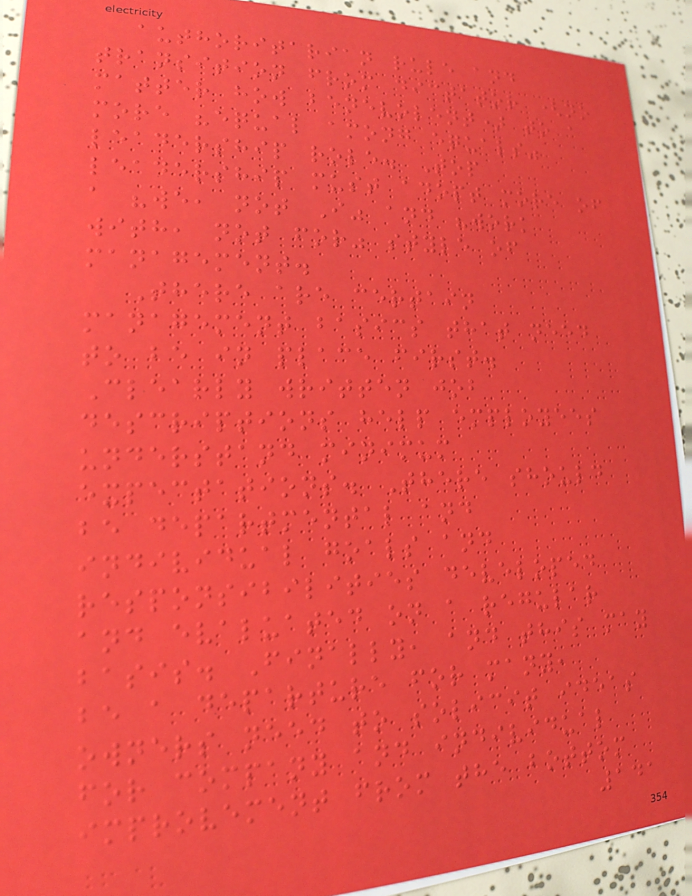authoritarian rule and
transition from dictator (no
matter how benevolent) to a
more "equal among equals"
leadership role. Top
leadership must adopt more of
a "we, not I" and "work
with, not for" style of
management.
There are certain
management basics that need
to be in place first.
Clearly written job
descriptions help employees
understand minimum
expectations. There should
be departmental and
individual goals and
responsibilities developed
and evaluated on a regular
basis. Finally, and this may
be a departure for many,
owners need to solicit ideas
for company and individual
improvement from the bottom
141
